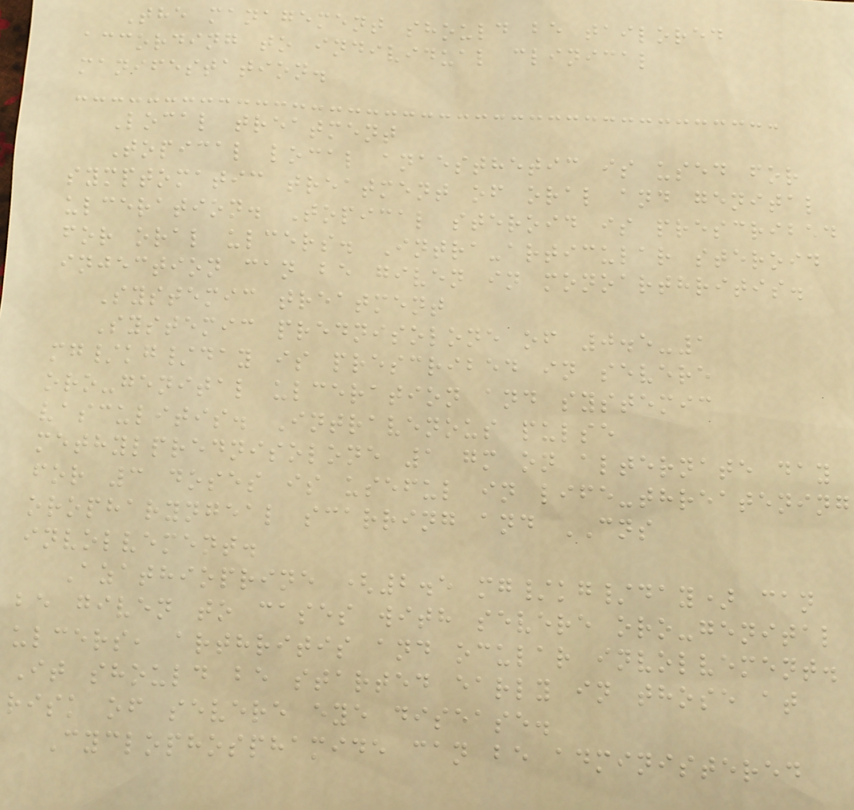The management should be tailored
according to individual clinical
manifestation.
Local treatment
Topical local anaesthetic is used for
symptomatic treatment of oral and genital
ulceration. Topical steroid is prescribed
for oral ulcers. Intra-articular steroid
injection can be given in monoarthritis.
Systemic treatment
Systemic prednisolone of 0.5-1
mg/kg/day is prescribed in severe
oro-genital ulceration and systemic
vasculitis. Intravenous pulse
methylprednisolone 1 gm on alternate day
for 3 doses is useful in life-threatening
oropharyngeal scarring and CNS
involvement.
Azathioprine (2.5 mg/kg/day) can
be given to cases with severe oro-genital
ulcers, arthritis and ocular involvement.
It should be started early in those at
risk of severe eye disease.
Cyclophosphamide can be administered
